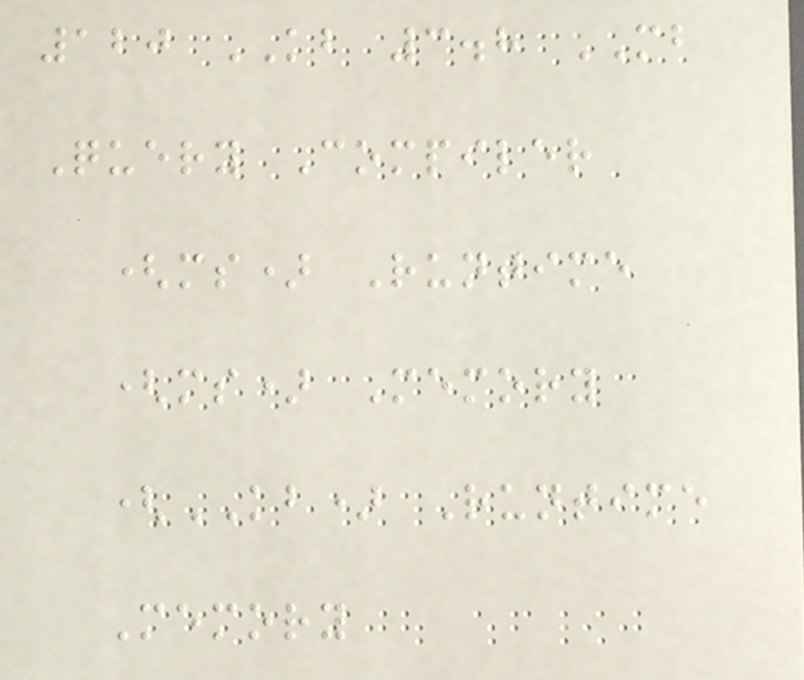120 KB 3.8 MB
Query Compiler
(ms) Runtime
(ms) Memory
(KB) Runtime
Memory
